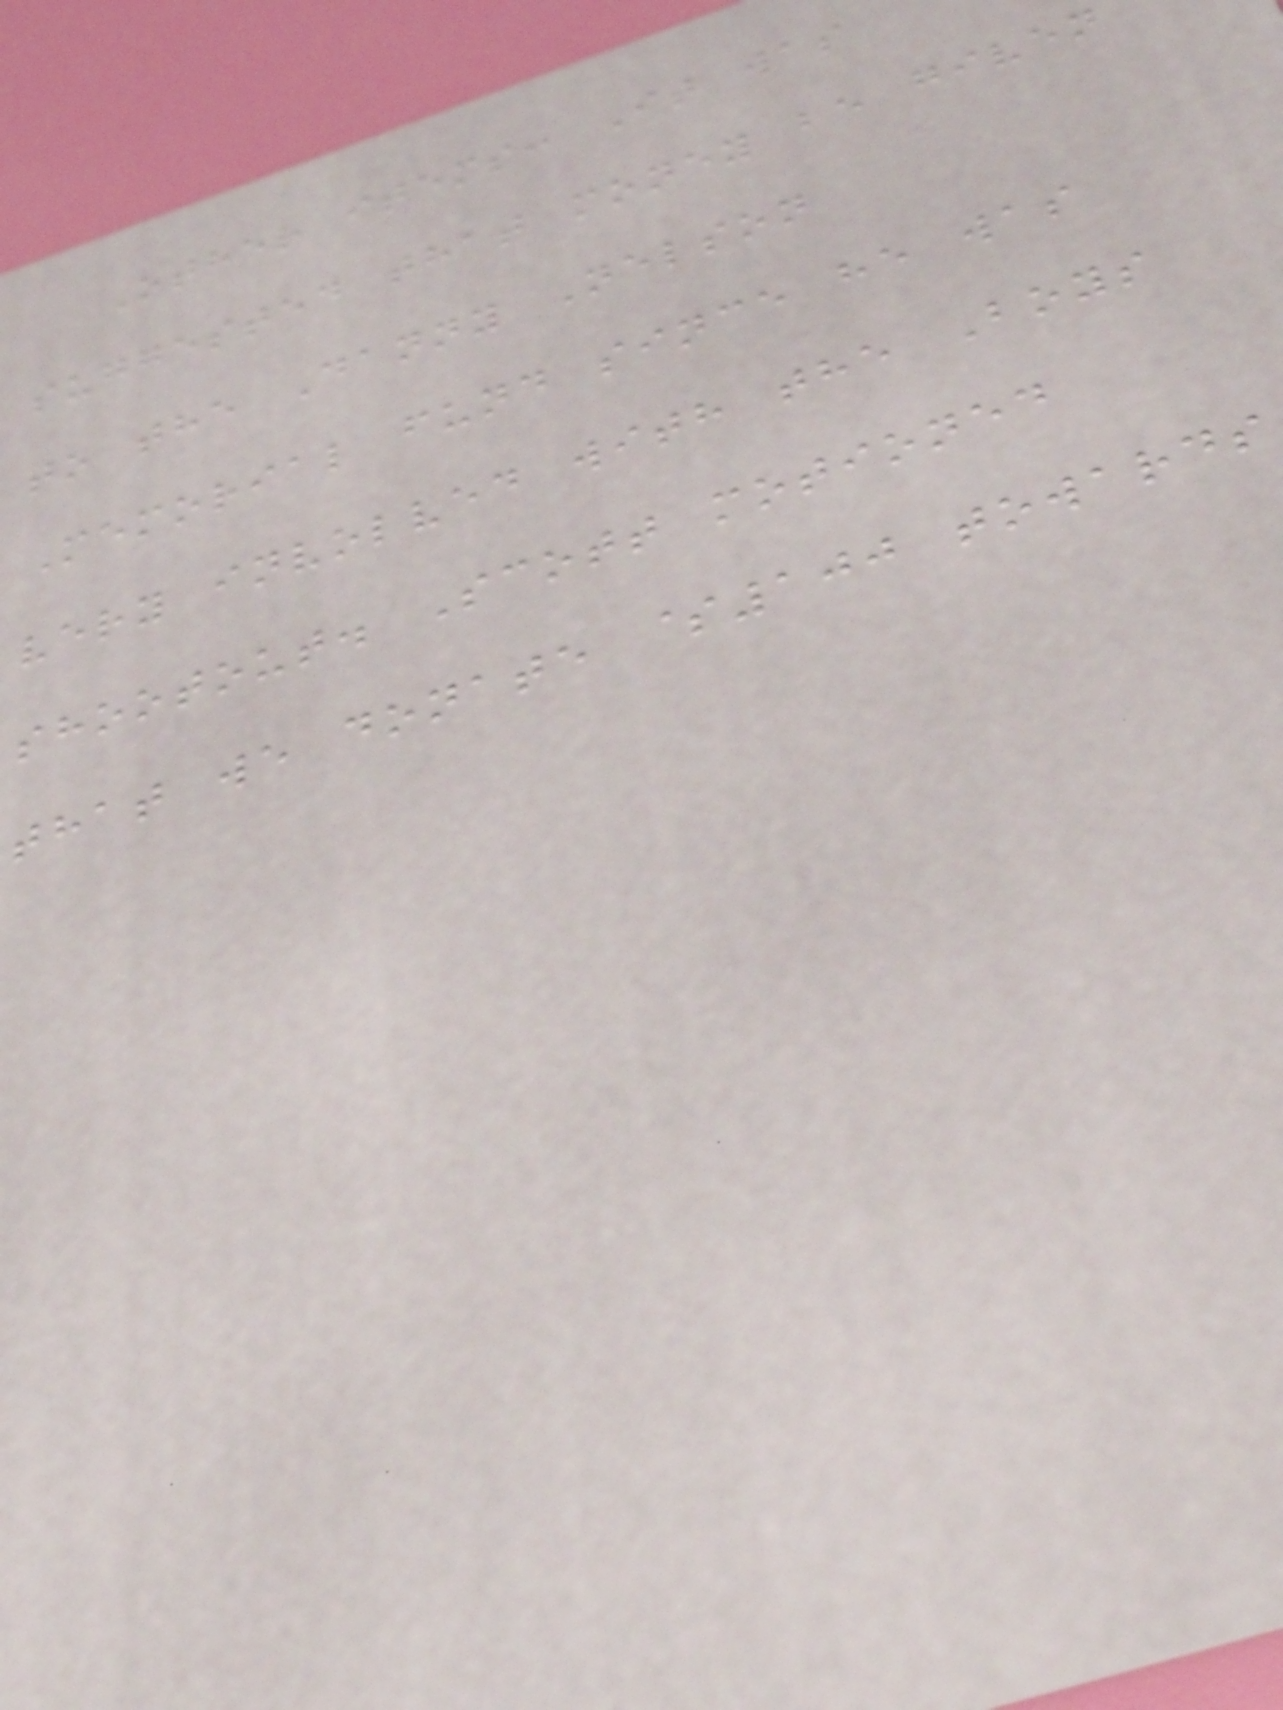Other items: It was
suggested that money be given
to the Danny Nelson
Memorial fund since he was
very involved with the Boys
shootout. Scott motioned
that we donate $100 towards
